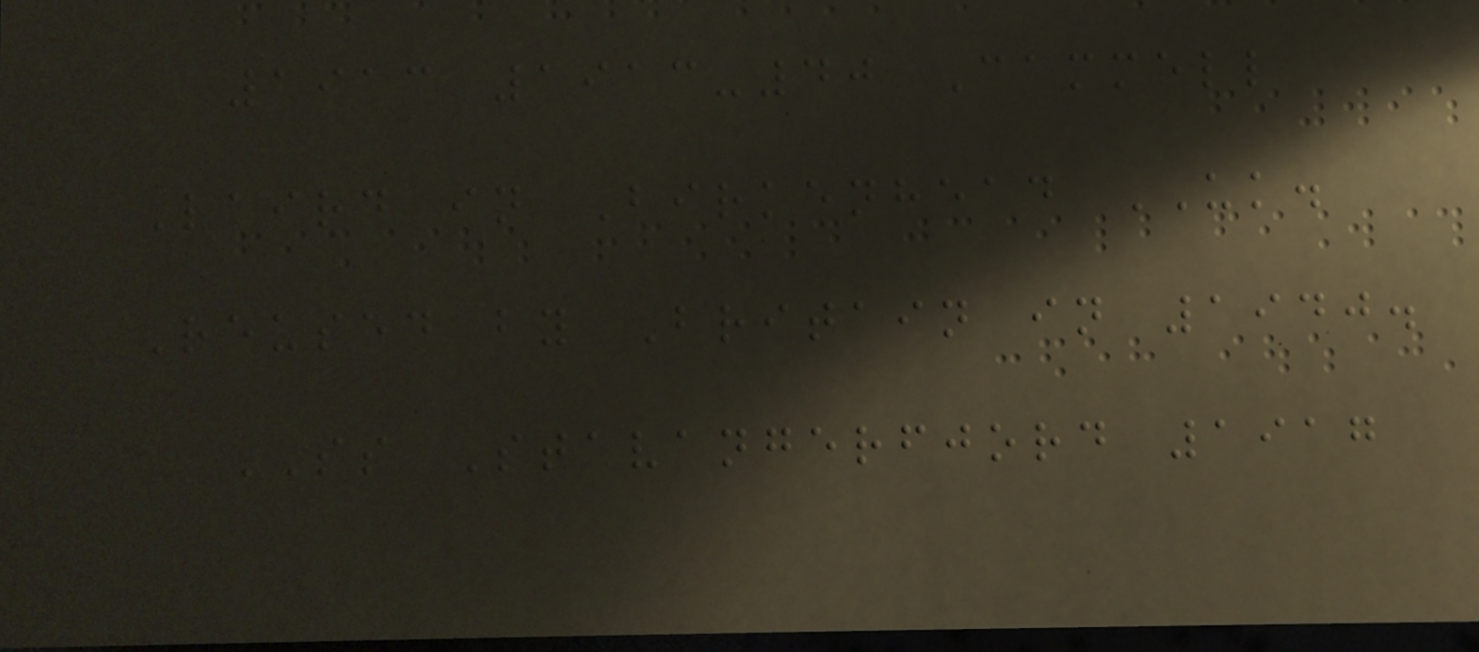1913 1913-40 Cammell
Laird in Birkenhead UK.
Reused by Britain in 1940.
SS Stavangerfjord 1917
